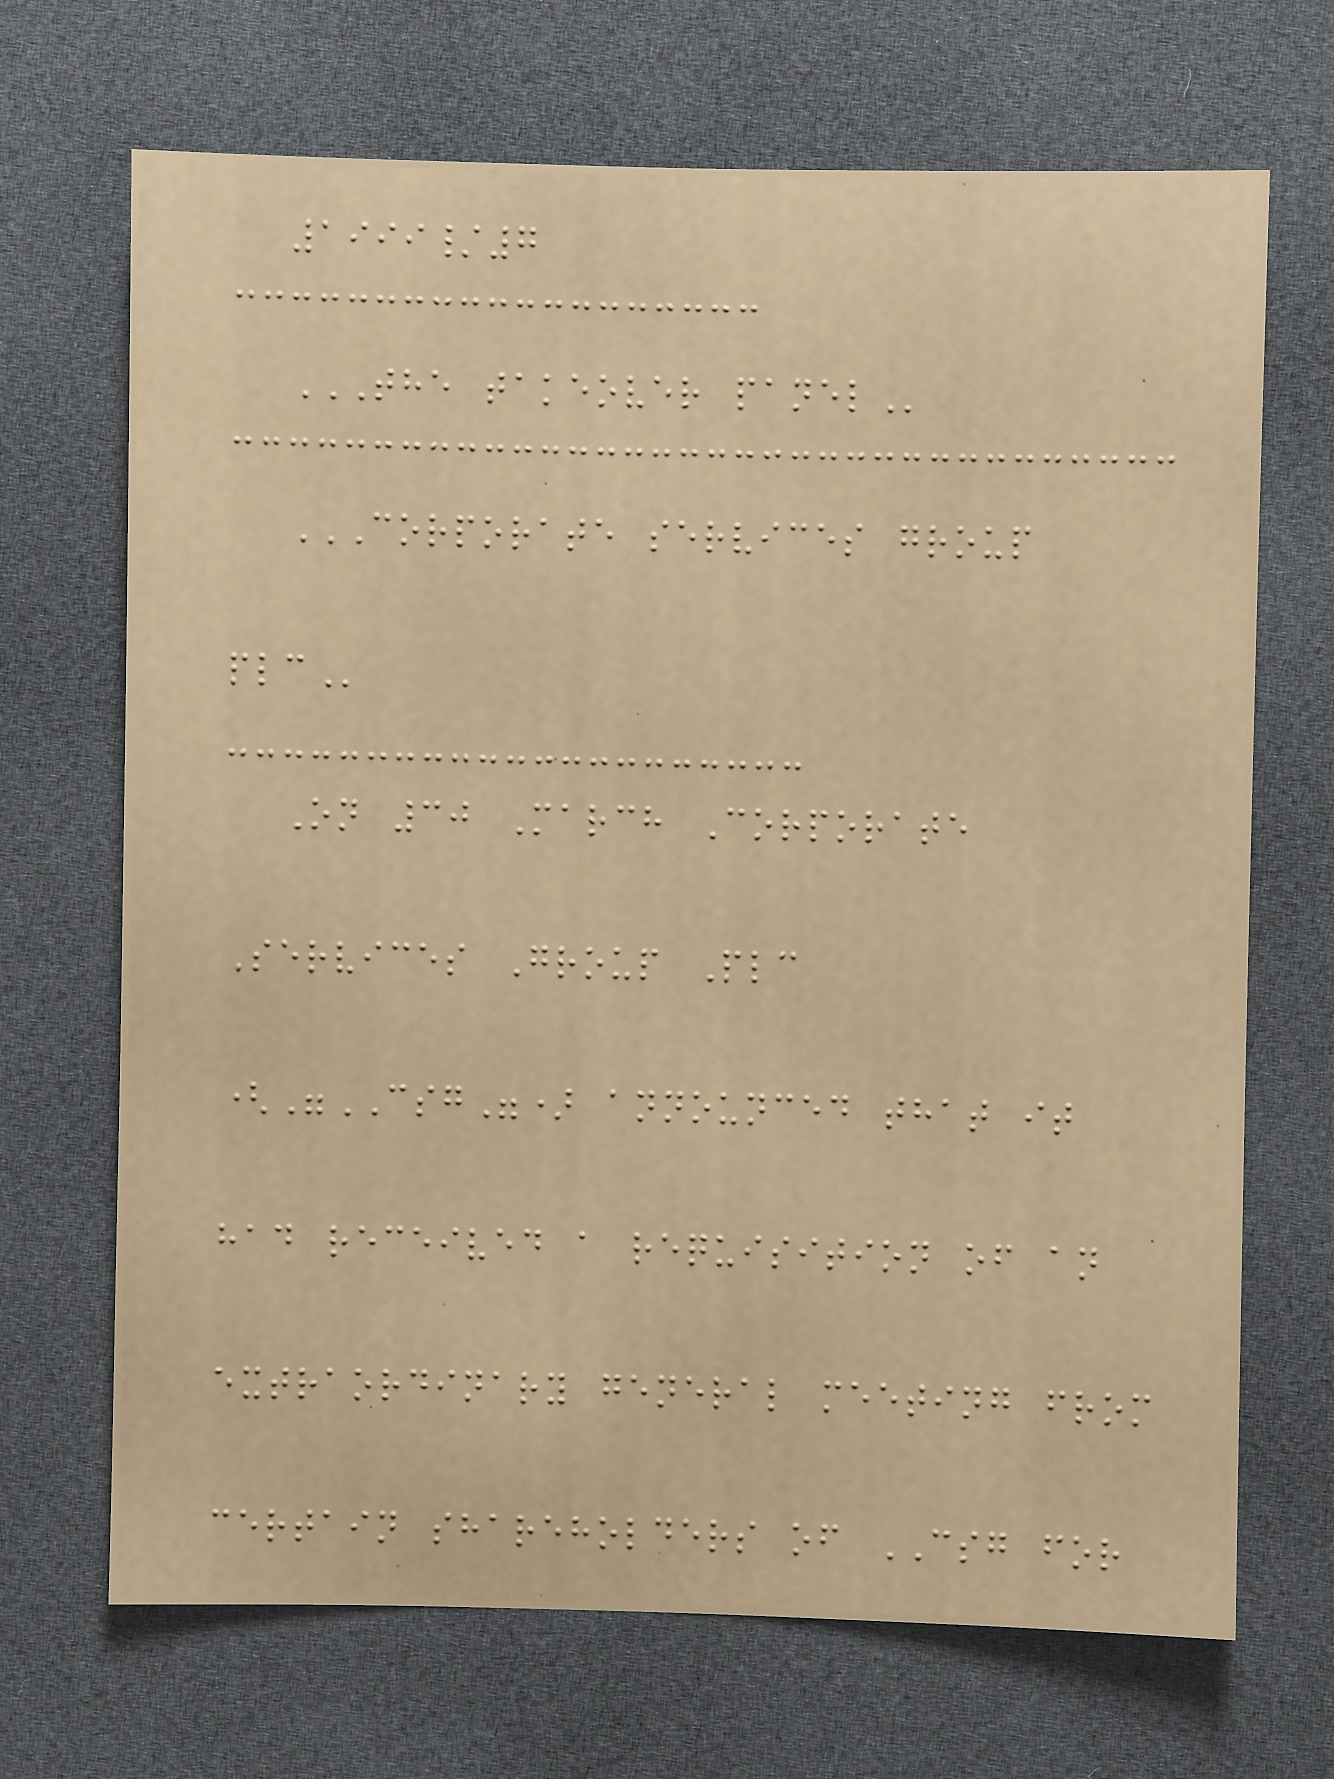1999/7
THE TAKEOVER PANEL
CORPORATE SERVICES GROUP
PLC
On 30 March Corporate
Services Group Plc
("CSG") announced that it
had received a requisition of an
extraordinary general meeting from
certain shareholders of CSG for
